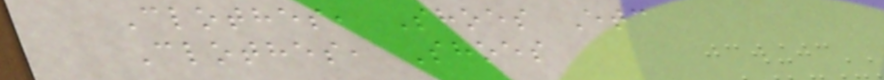Clothes, Shoes Etc
Clothes, Shoes
